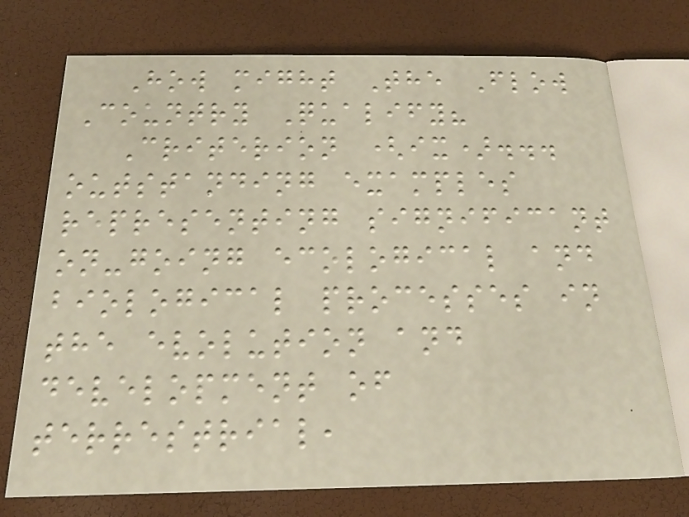How might The Flow
Country Qualify?
Criterion (ix)...
outstanding examples
representing significant
on-going ecological and
biological processes in
the evolution and
development of
terrestrial,
